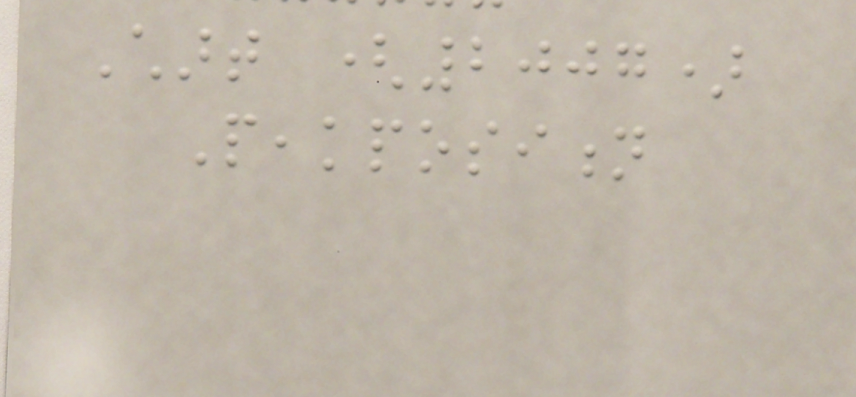Chart (2007)
Peakposition
